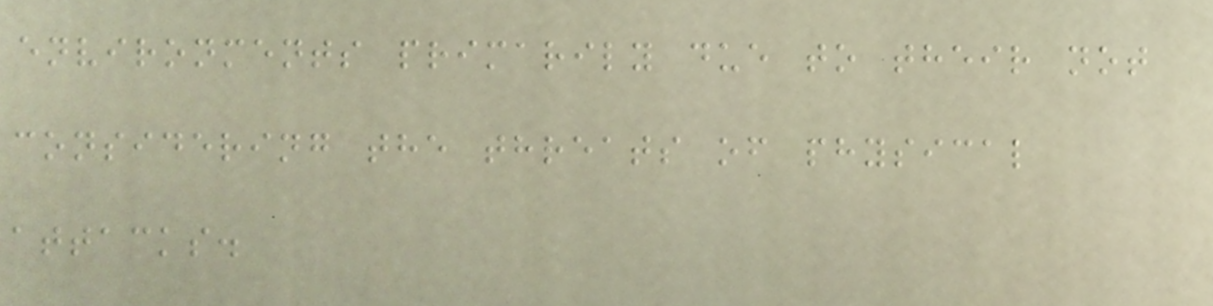environments primarily due to their not
considering the threats of physical
attacks.
